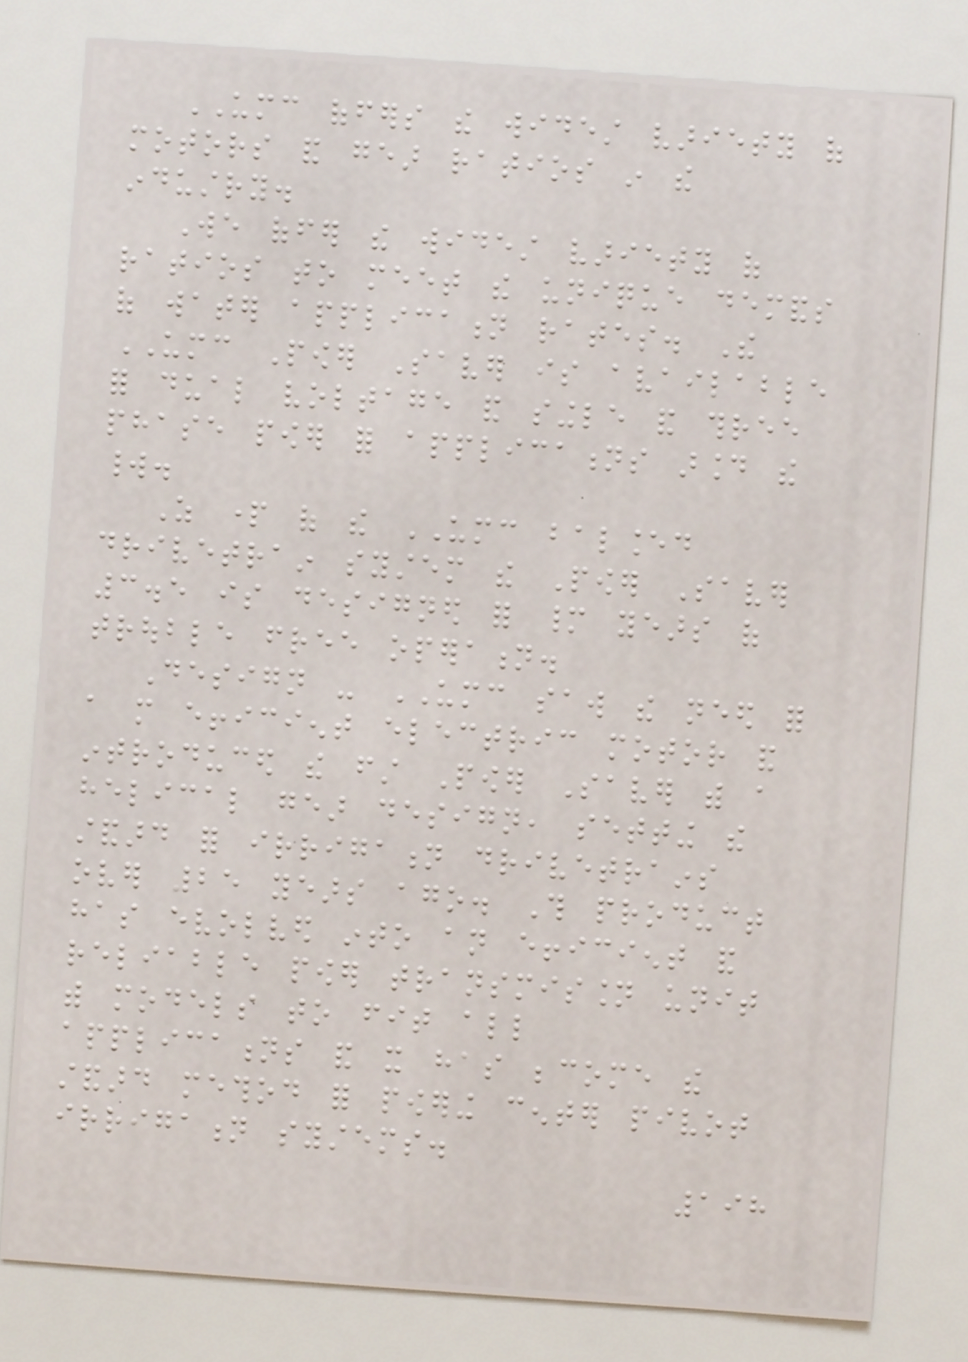UMC offers the widest variety of
motors and gear ratios in the
industry.
We offer the widest variety of
ratios to meet the unique demands
of water application rates. The
UMC Power Saver is available
for dual voltage and single and three
phase power for applications around the
world.
As part of the UMC balanced
drivetrain system the Power Saver
3.5 is designed for many years of
trouble free operation.
Design - UMC saw the need for
a more efficient electric motor and
introduced the first Power Saver with a
helical gear design, setting the
standard for irrigation drivetrains
over 25 years ago. This product
has evolved into an efficient and
reliable power transmission unit
with models to fit all
applications and it has become the
standard method for powering center pivot
irrigation systems.
198
